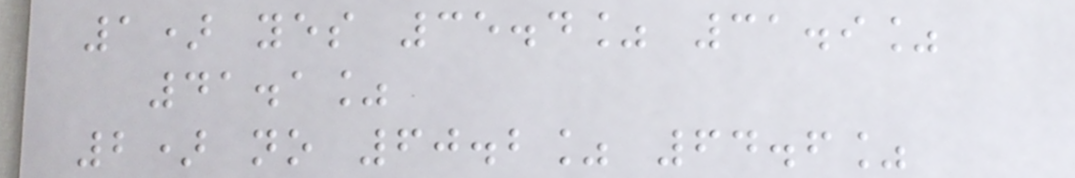1) yes 35.4% 31.9%
41.1%
2) no 60.2% 64.6%
